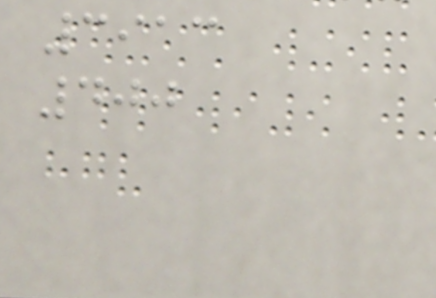3913
400
